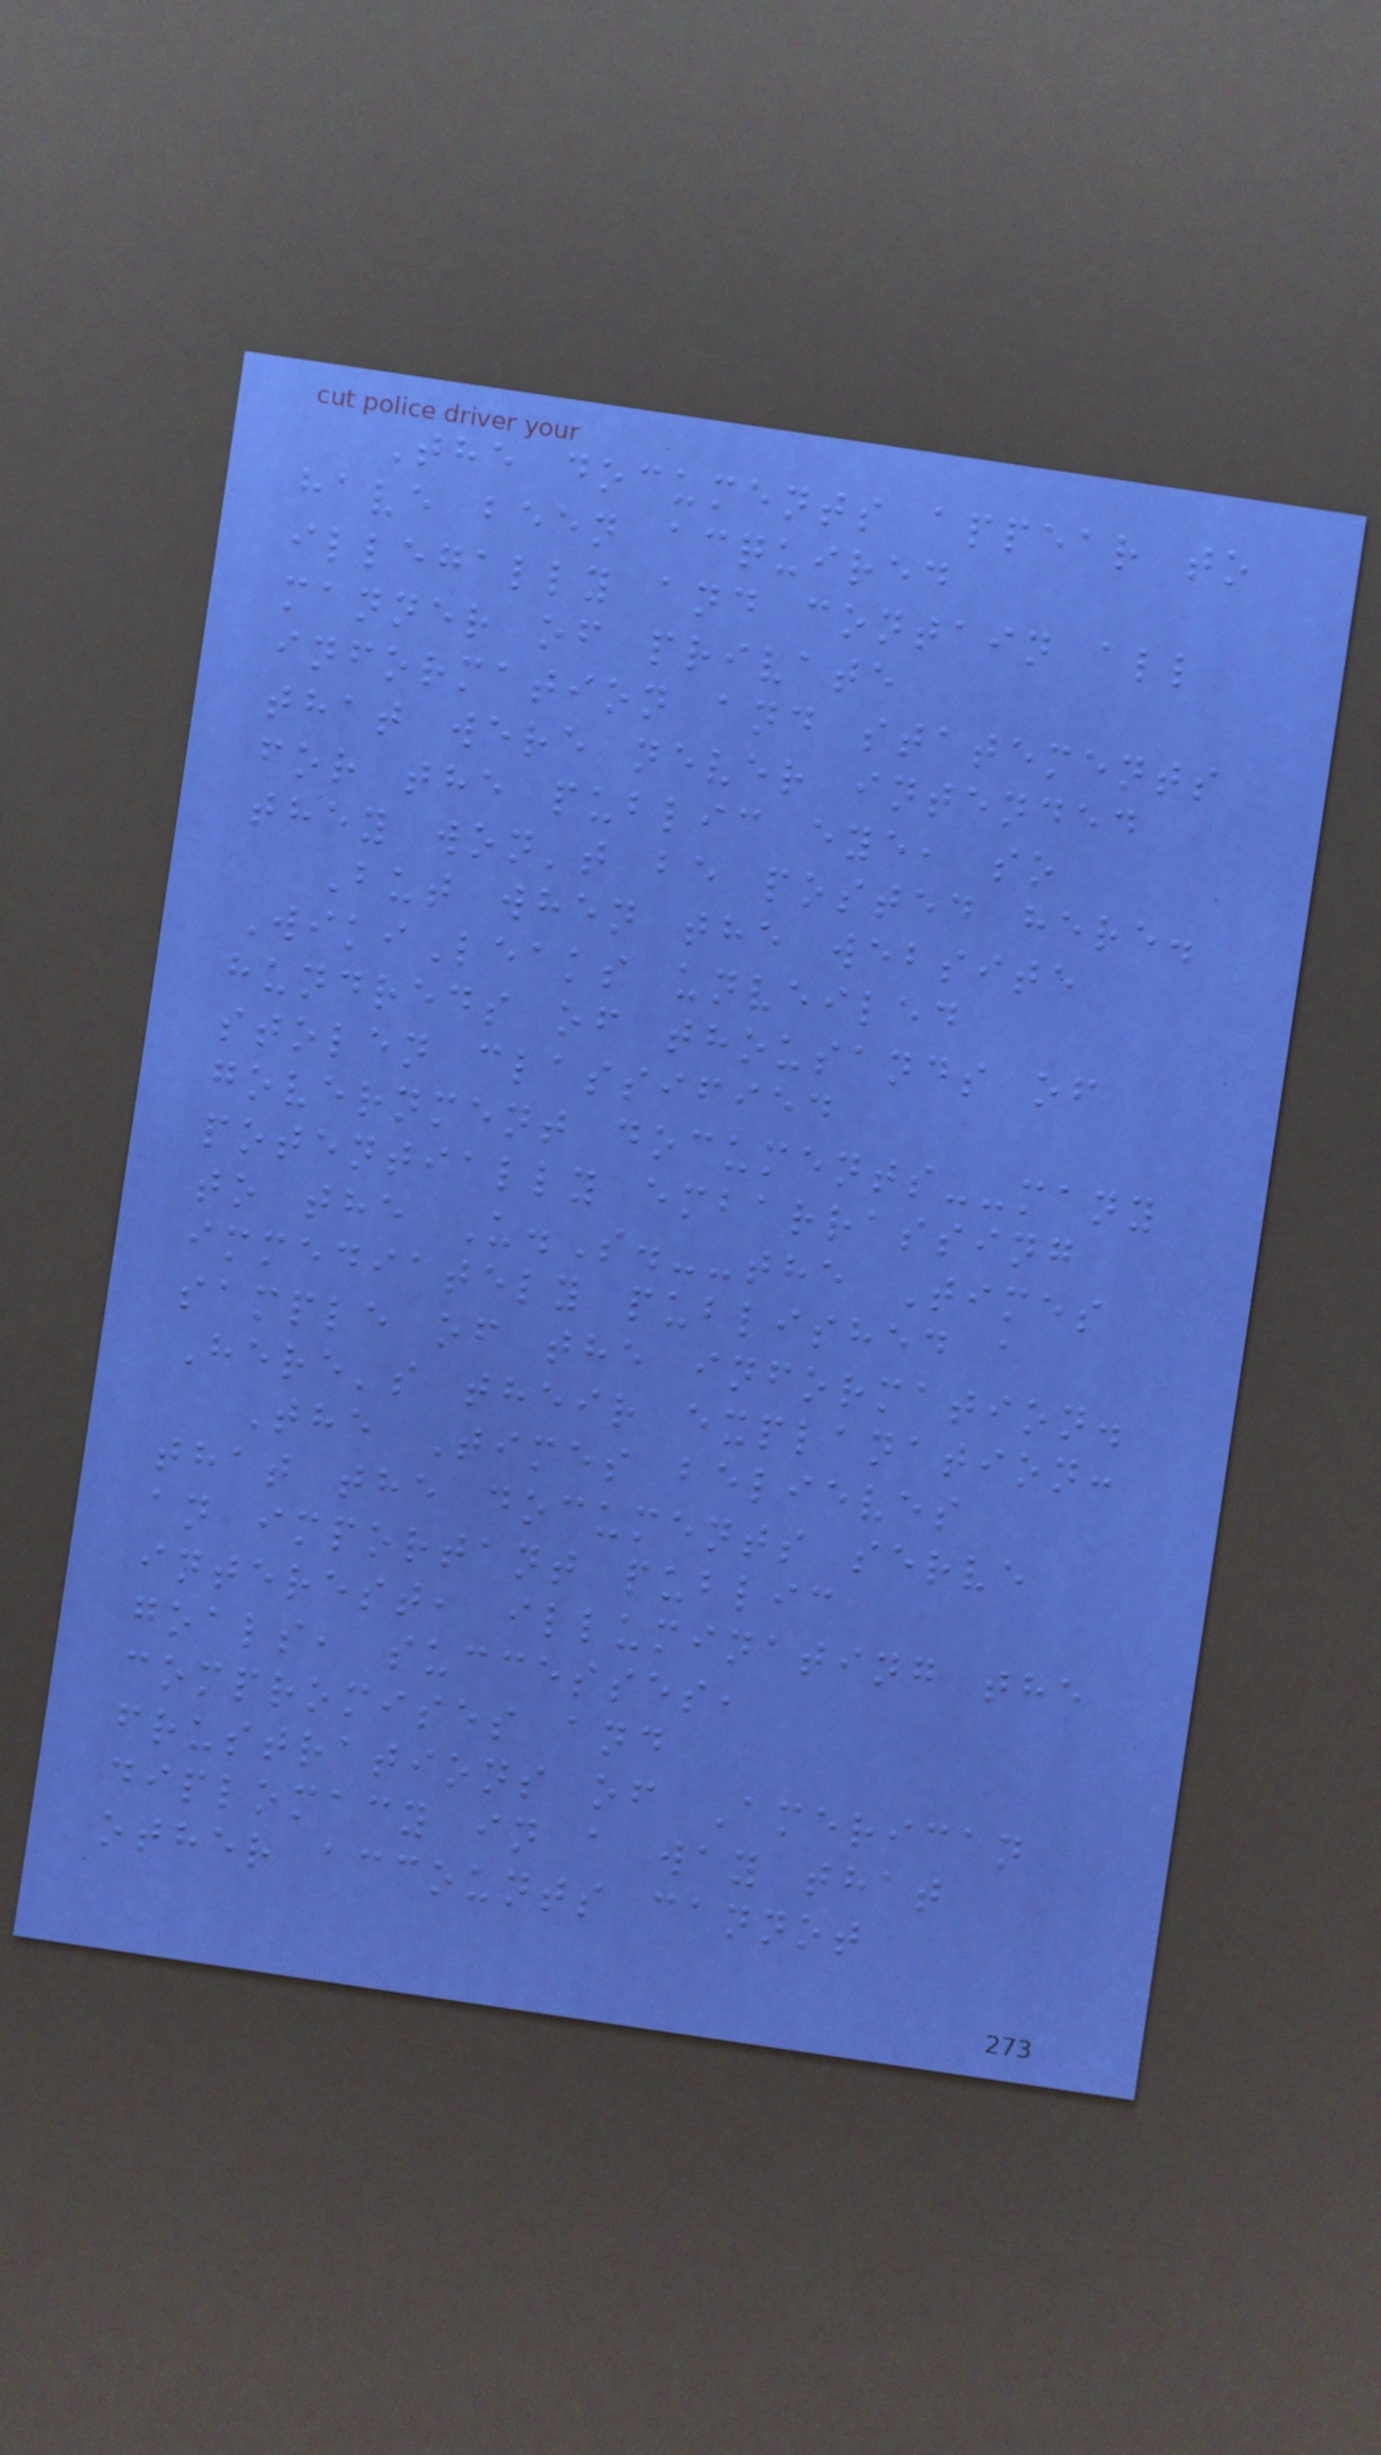The documents appear to
have been acquired
illegally and contain all
manner of private
information and statements
that were never intended
for the public eye, so
they won't be posted here.
But when the website
WikiLeaks unveiled
hundreds of thousands of
stolen classified
government documents--many
potentially embarrassing
to the U.S.--the Times
immediately published a
sample of the information.
Here's their explanation:
The Times believes
that the documents serve
an important public
interest, illuminating the
goals, successes,
compromises and
frustrations of American
diplomacy in a way that
other accounts cannot
